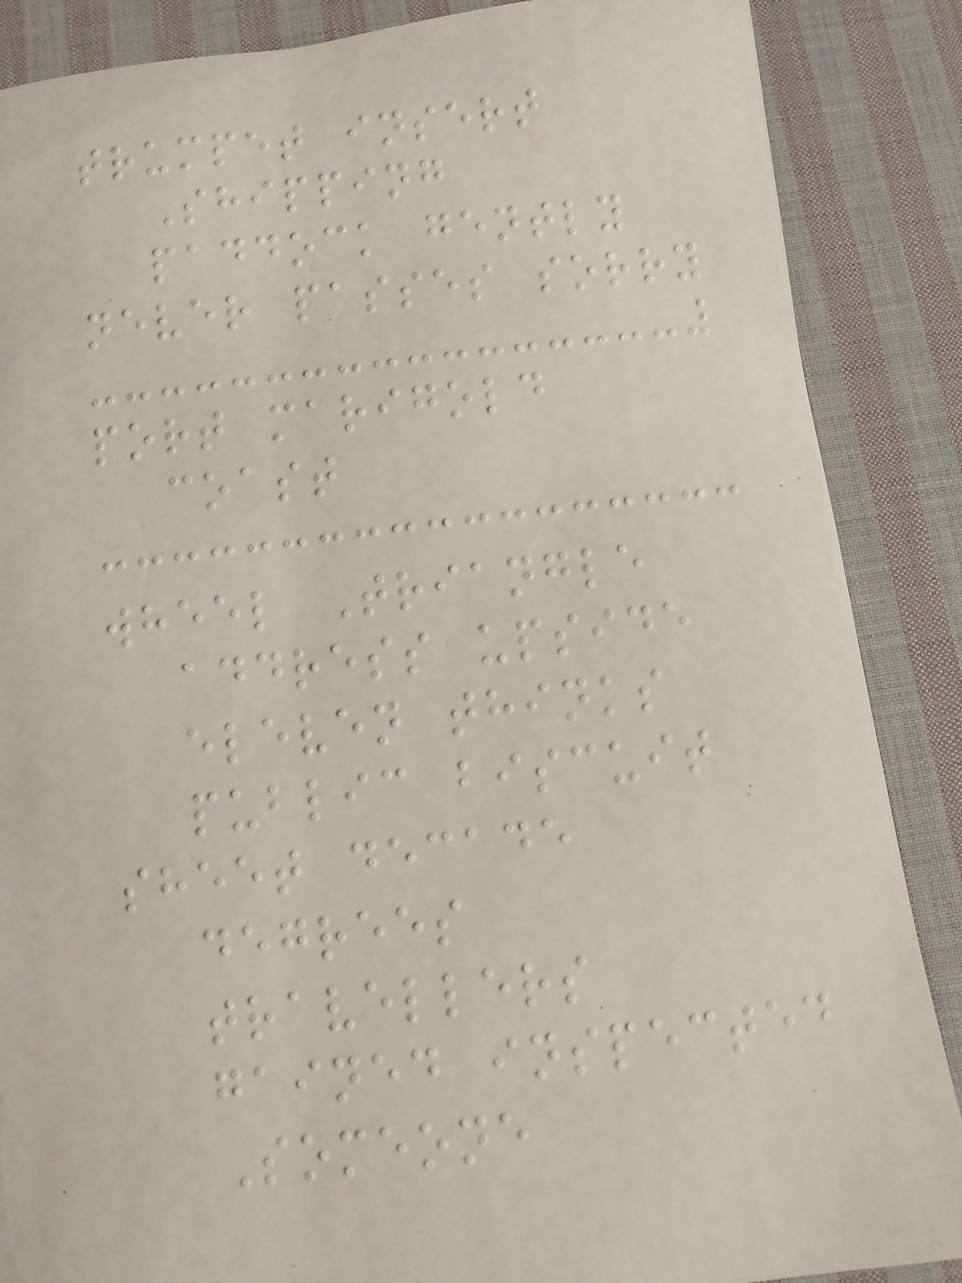trumpet insert
Shipping
paddock gently
never passes sorry
port marigold
coast
wheel Triangle
address upside
eleven thinks
public biscuit
sheet decade
degrees
travellers
gained inspected
Someone
